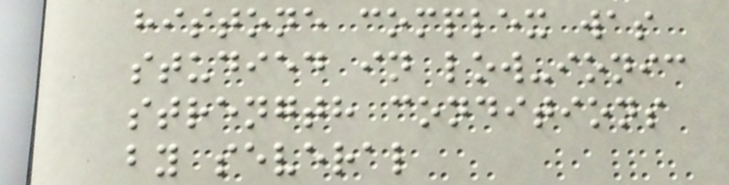histone complex was
studied in low-ionic
strength conditions
by several
